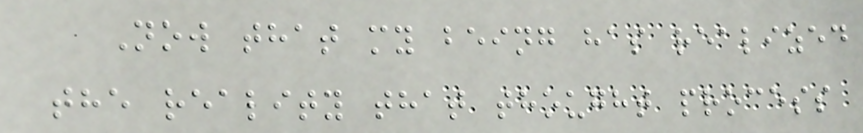Now that my being has realized
the reality that thought process
